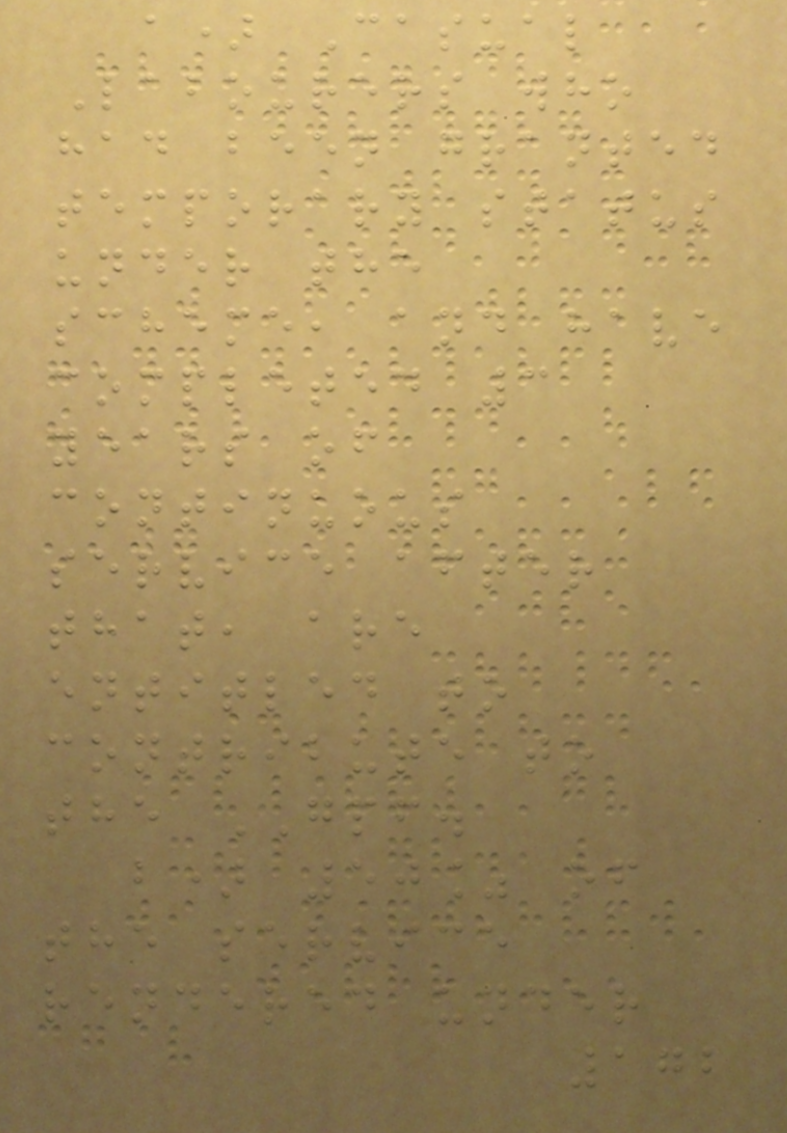a) Casual
Labourers who
had been granted
temporary status
under the
scheme, and have
completed 3
years of
continuous
service after
that, are
entitled to
contribute to
the GPF.
b) 50% of
the service
rendered under
172
